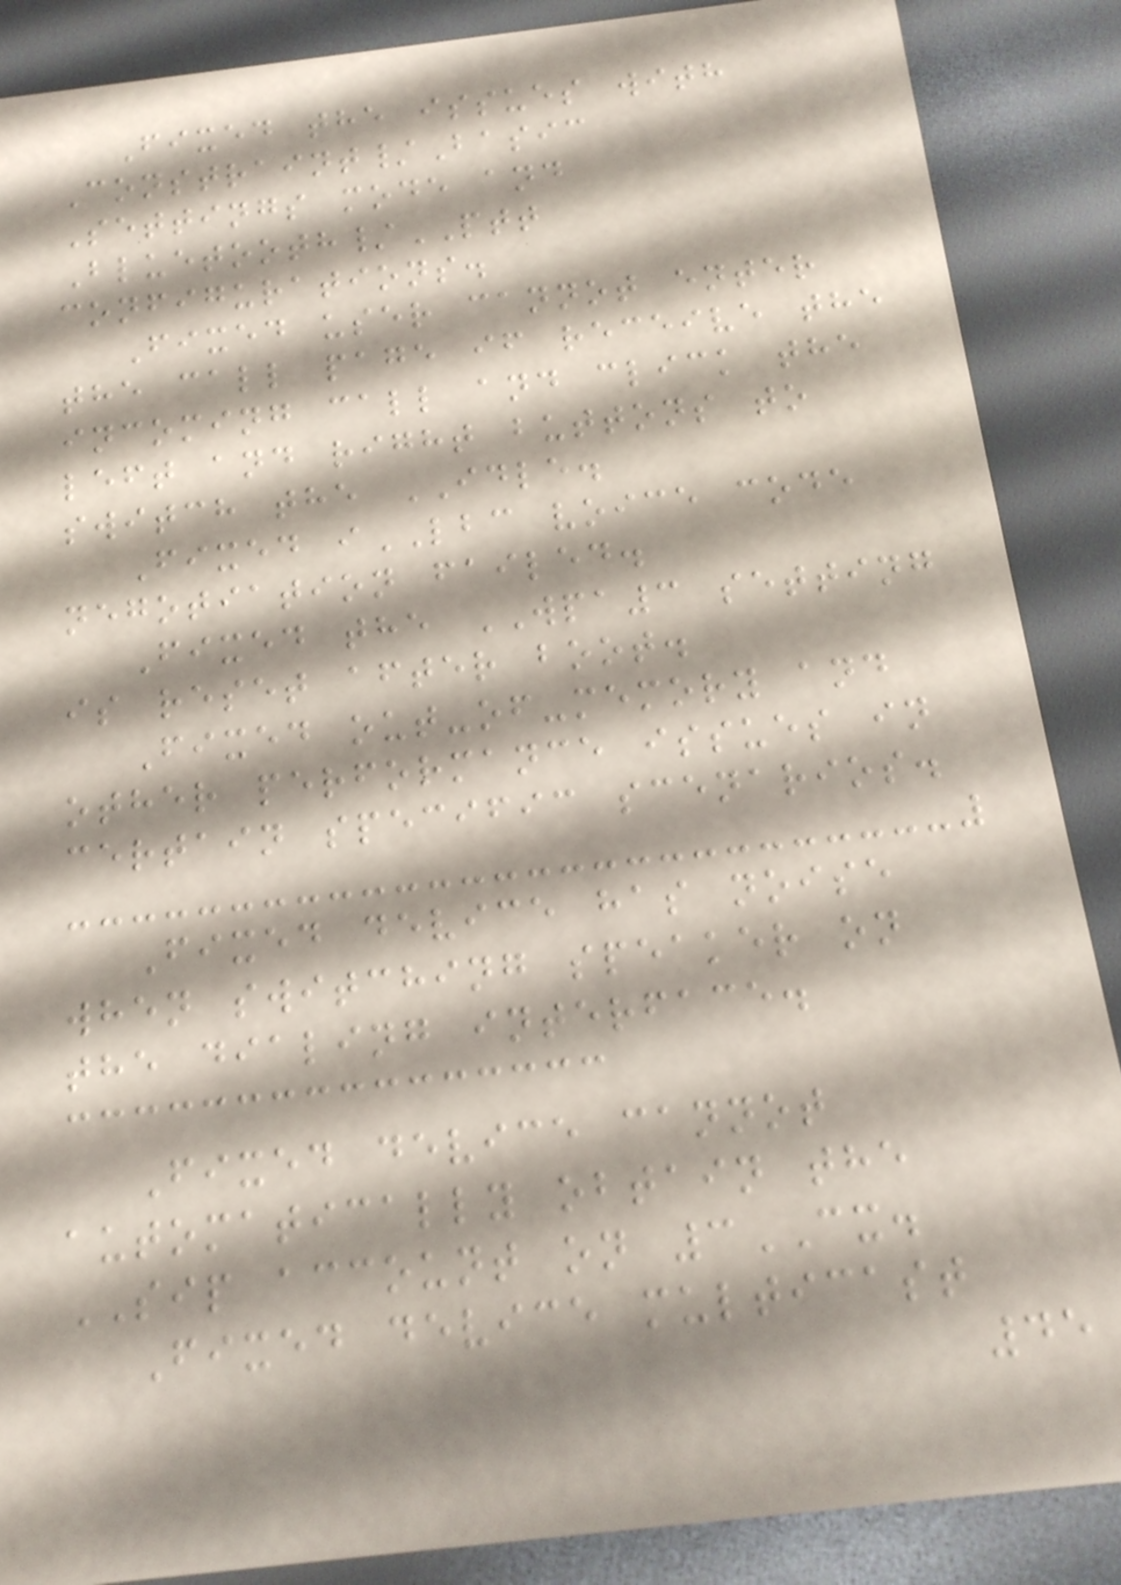Fixed the issues with
Constraint/Basic
Settings mode and
Bluetooth/PTT
configurations.
Fixed user cannot enter
the call page if receive the
incoming call and click the
left and right buttons to
switch the IDLE.
Fixed iLBC voice code
negotiation failed.
Fixed the WPA3 setting
is reset after boot.
Fixed out-of-memory and
other performance issues in
certain specific scenarios.
Fixed device has noise
when switching speaker on
the dialing interface.
Fixed device cannot
automatically obtain the
SIP account on 3CX.
Fixed device multicast
45
